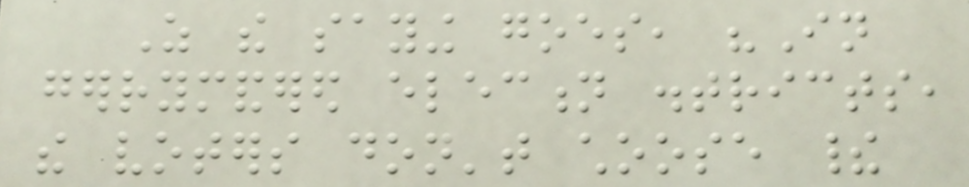As the saying goes, "In
gerrymandered election districts,
the voters don't choose their
